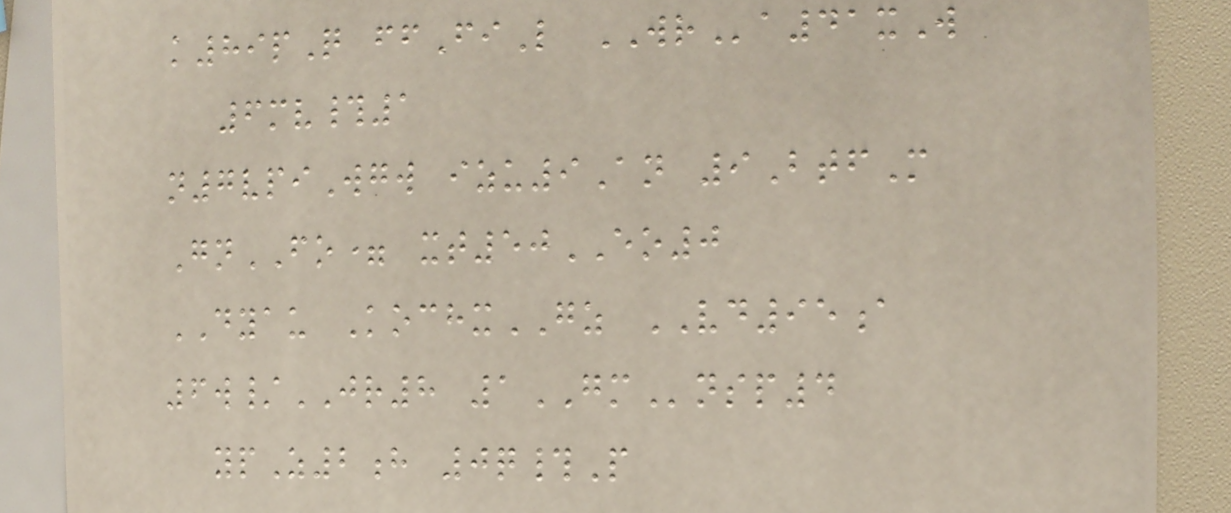k89pQ ffFiL WRa41xW
6mv#1
n7vpiWgw izu9An 9BtfM
GnFO= xt50EO0
DYAU KochxGZ VD95a
6w/JR8 1GMnsp4
ypZ2h 0q#P
